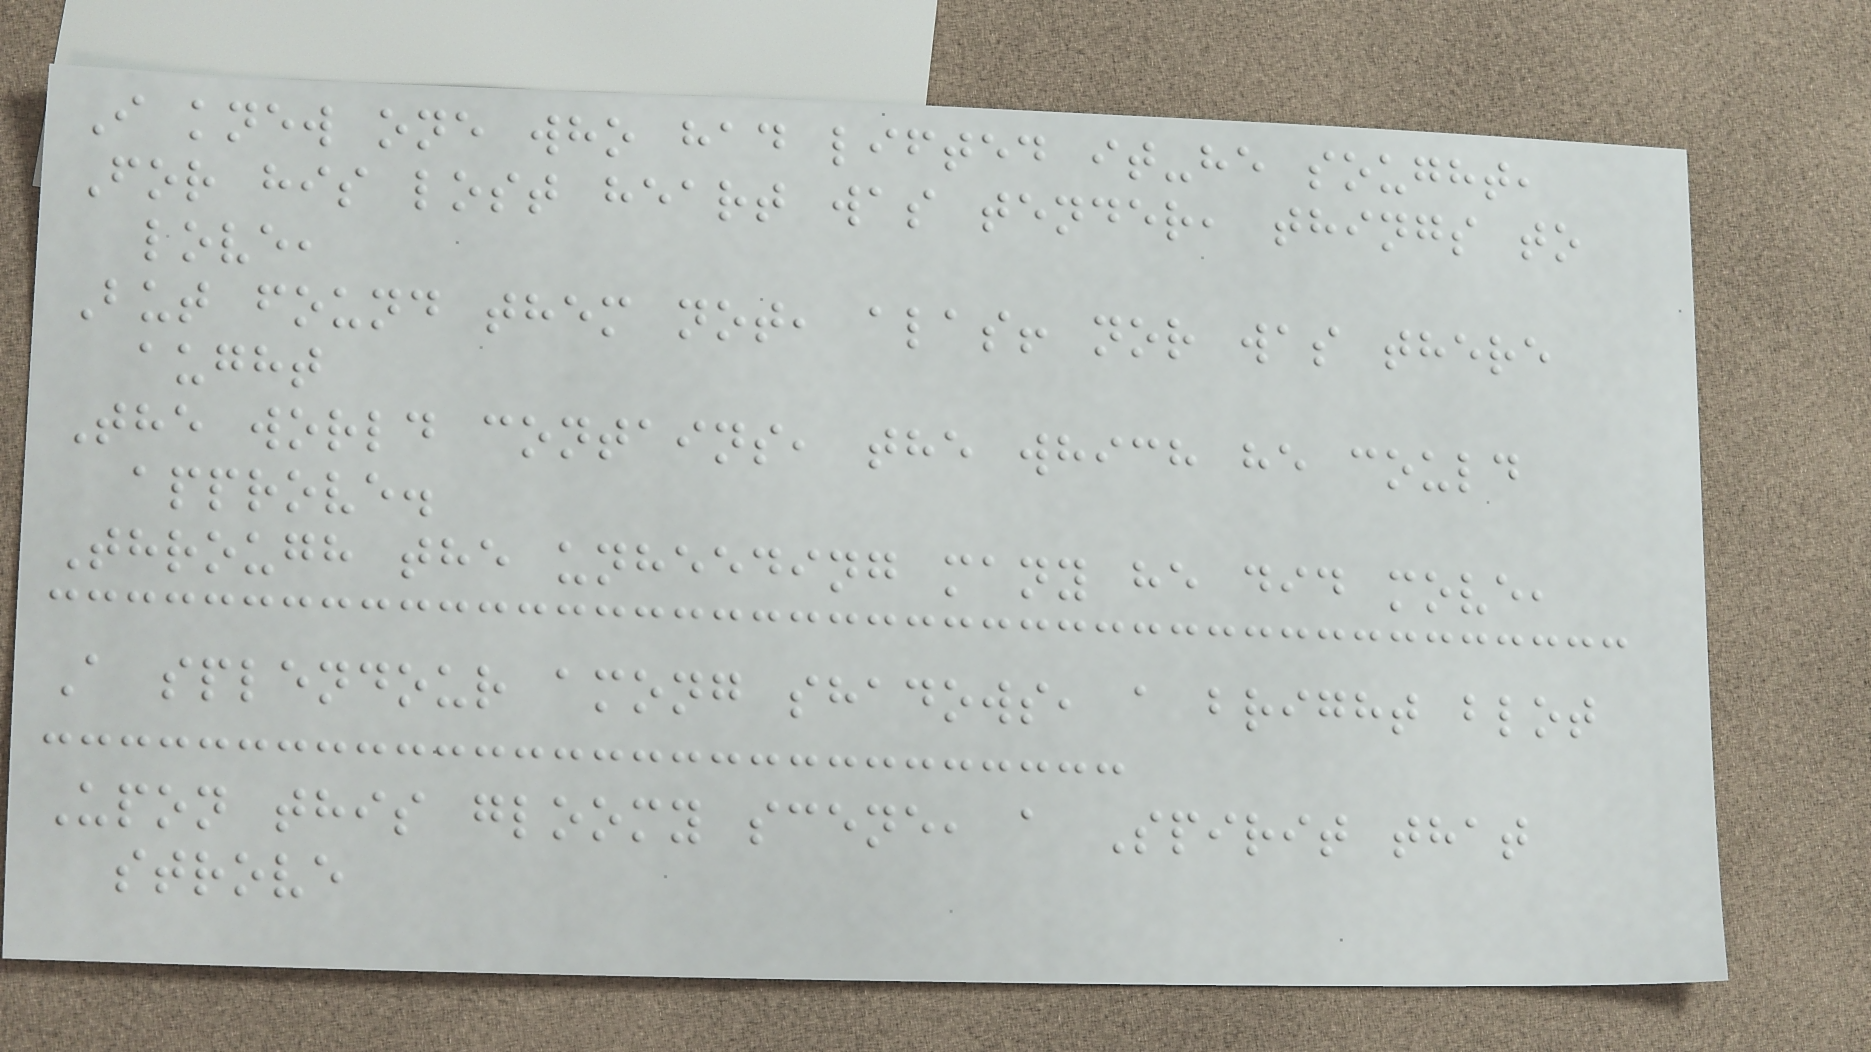I knew one who had lifted it-he sought,
For his lost heart was tender, things to
love,
But found them not, alas! nor was there
aught
The world contains, the which he could
approve.
Through the unheeding many he did move,
A splendour among shadows, a bright blot
Upon this gloomy scene, a Spirit that
strove
